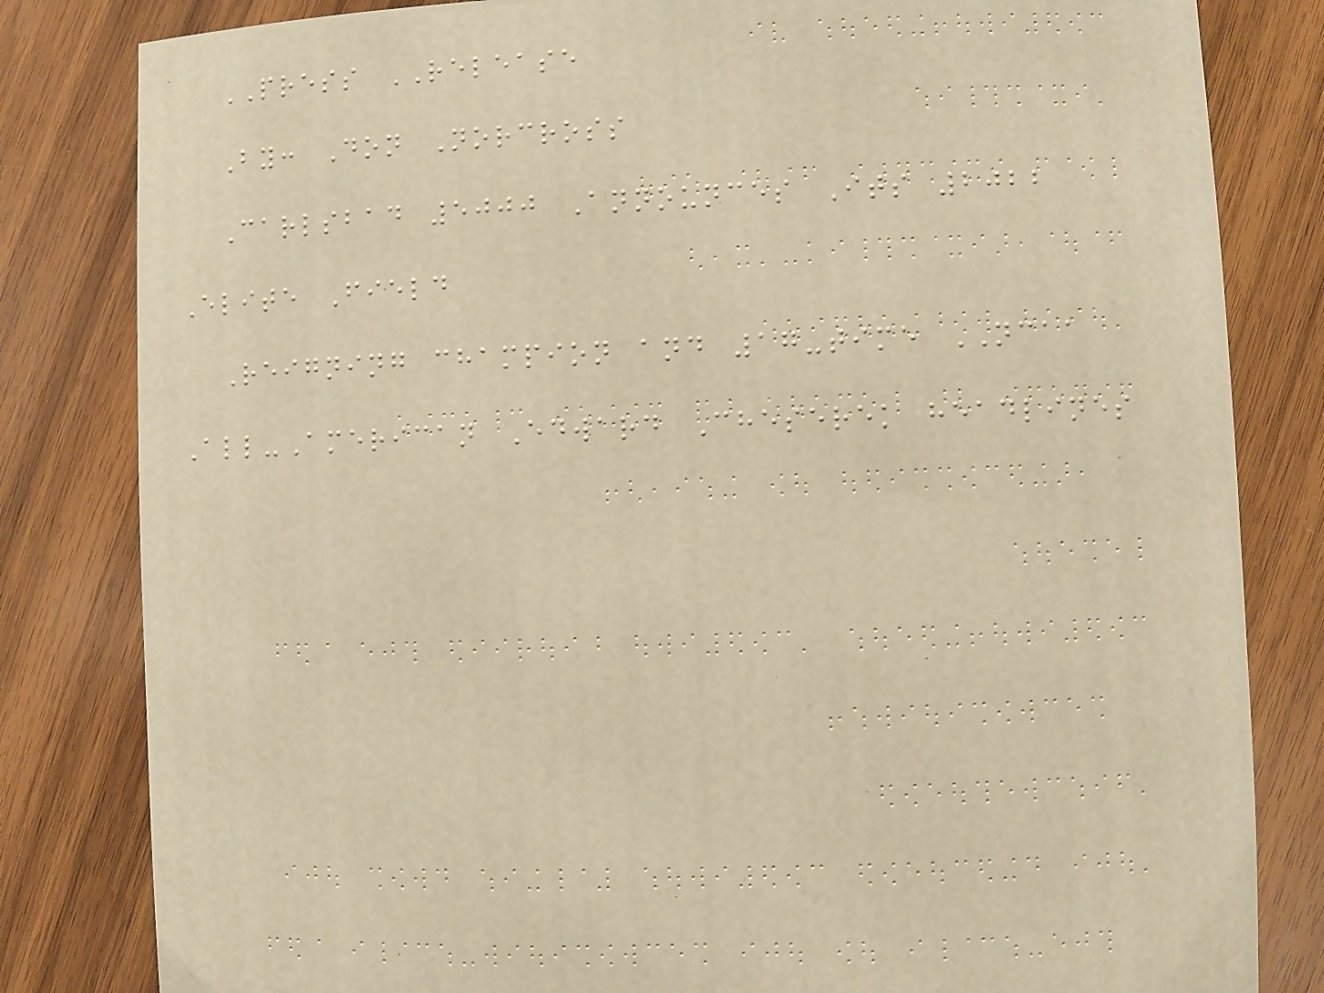PRESS RELEASE
By: Don Norcross
Carlsbad 5000 Announces Its 2022
Elite Field
Reigning champion and 17-time NCAA
All-American Edward Cheserek headlines
